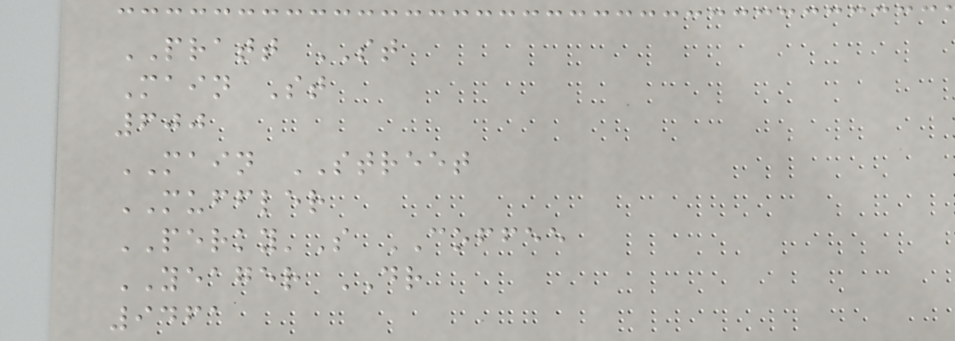PRATT ST
Main St
600
MAIN STREET
MUFFLER
PERKY'S COFFEE
YEAGER DR
9461
